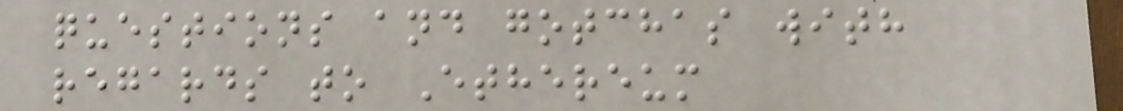questions and gotchas with
regards to Ethereum
